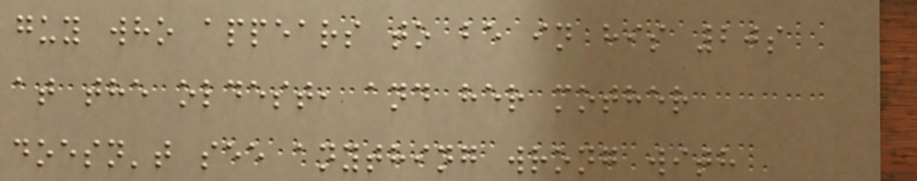guy who appears to be in his 20s
at the oldest, and her mother
doesn't see anything wrong with
